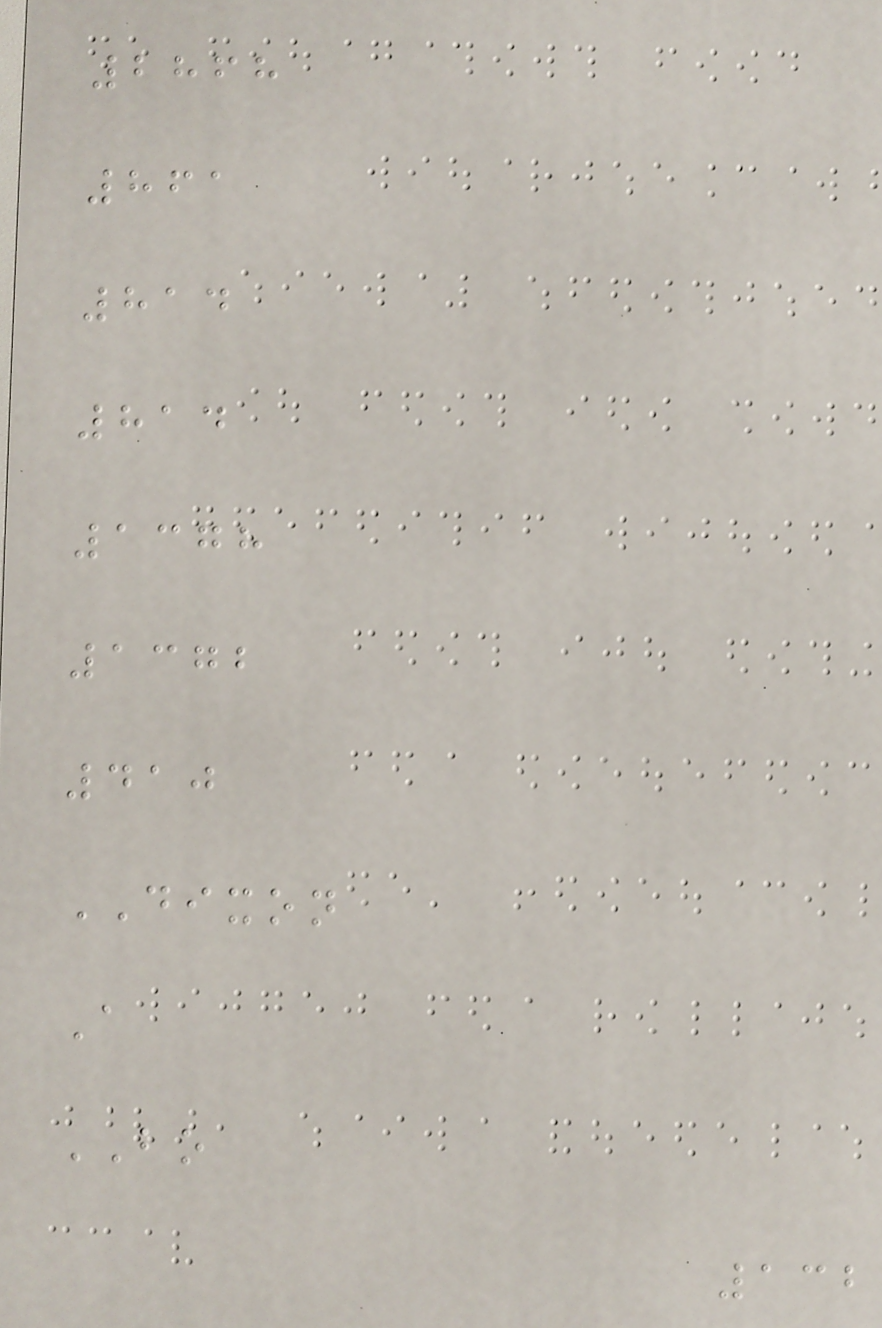2868
861
814
814
1378
1372
410
DIXON
A
BO
132
